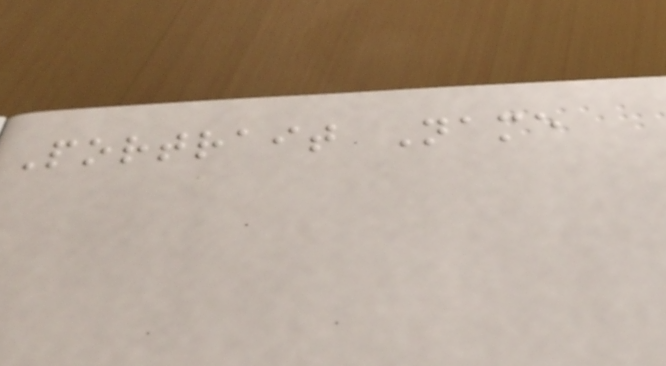Portrait Name
